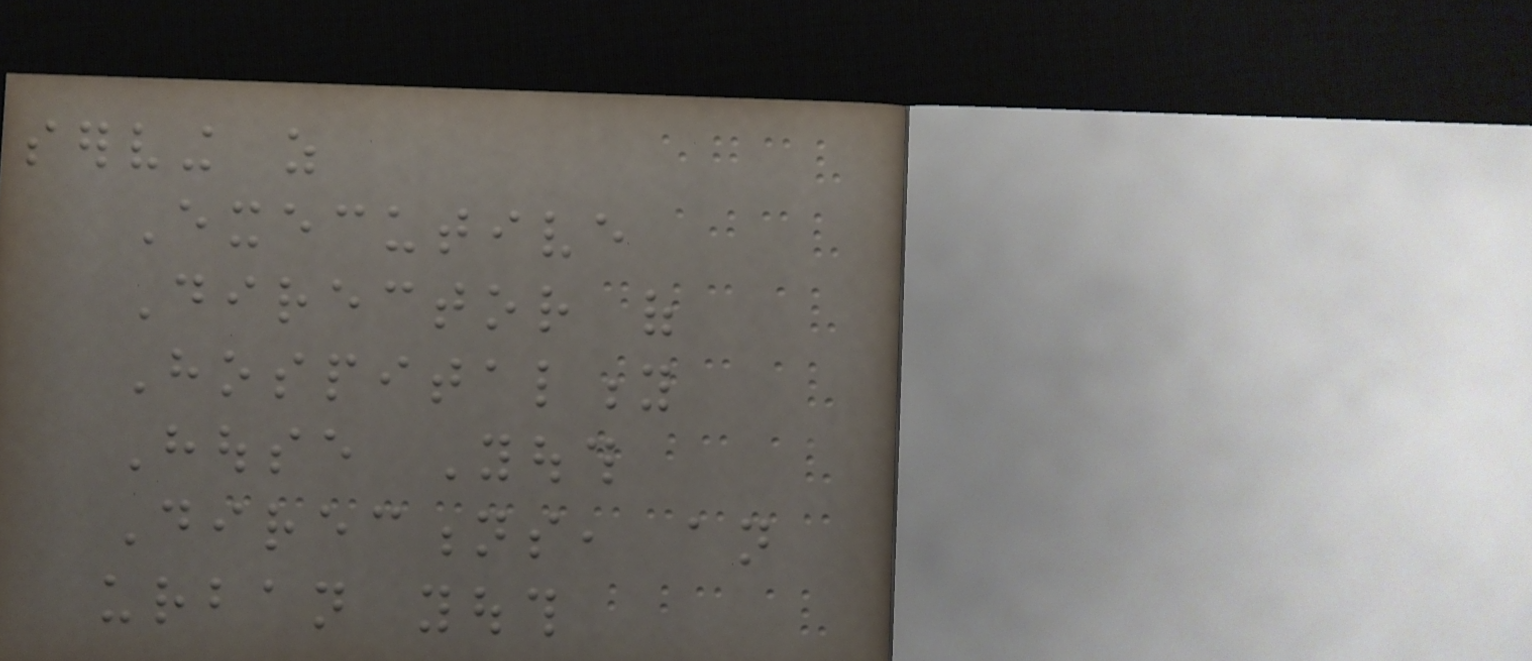serving as
Executive
Director of
Hospitality
House Youth
Directions, an
urban youth
